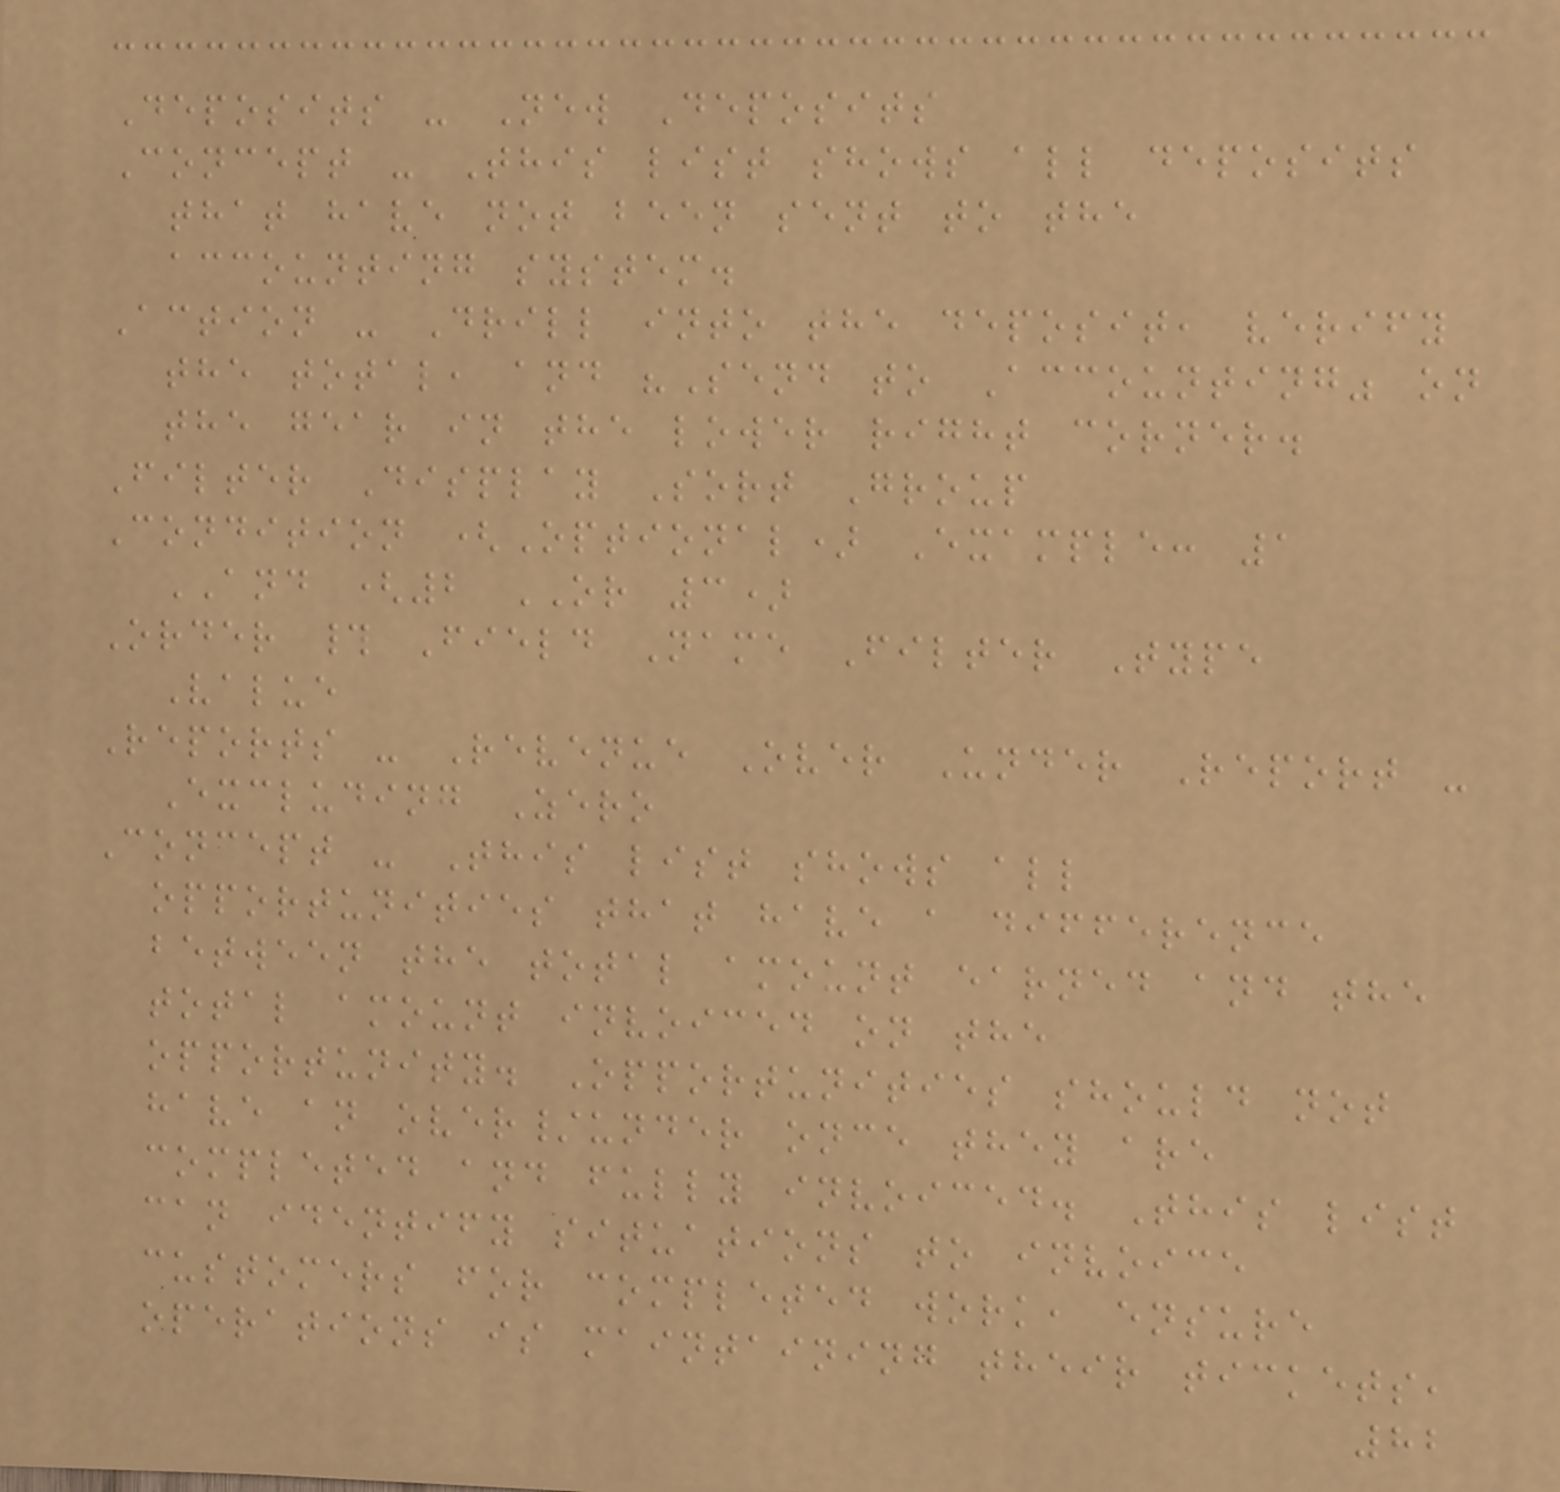Deposits - New Deposits
Concept - This list shows all deposits
that have not been sent to the
accounting system.
Action - Drill into the deposit, verify
the total, and "Send to Accounting" on
the gear in the lower right corner.
Filter Display Sort Group
Condition (Optional) Example: 1
AND (2 OR 3)
Order # Field Name Filter Type
Value
Reports - Revenue Over Under Report -
Excluding Zero
Concept - This list shows all
opportunities that have a difference
between the total amount earned and the
total amount invoiced on the
opportunity. Opportunities should not
have an over/under once they are
completed and fully invoiced. This list
can identify situations to invoice
customers for completed work, ensure
operations is maintaining their tickets,
82
